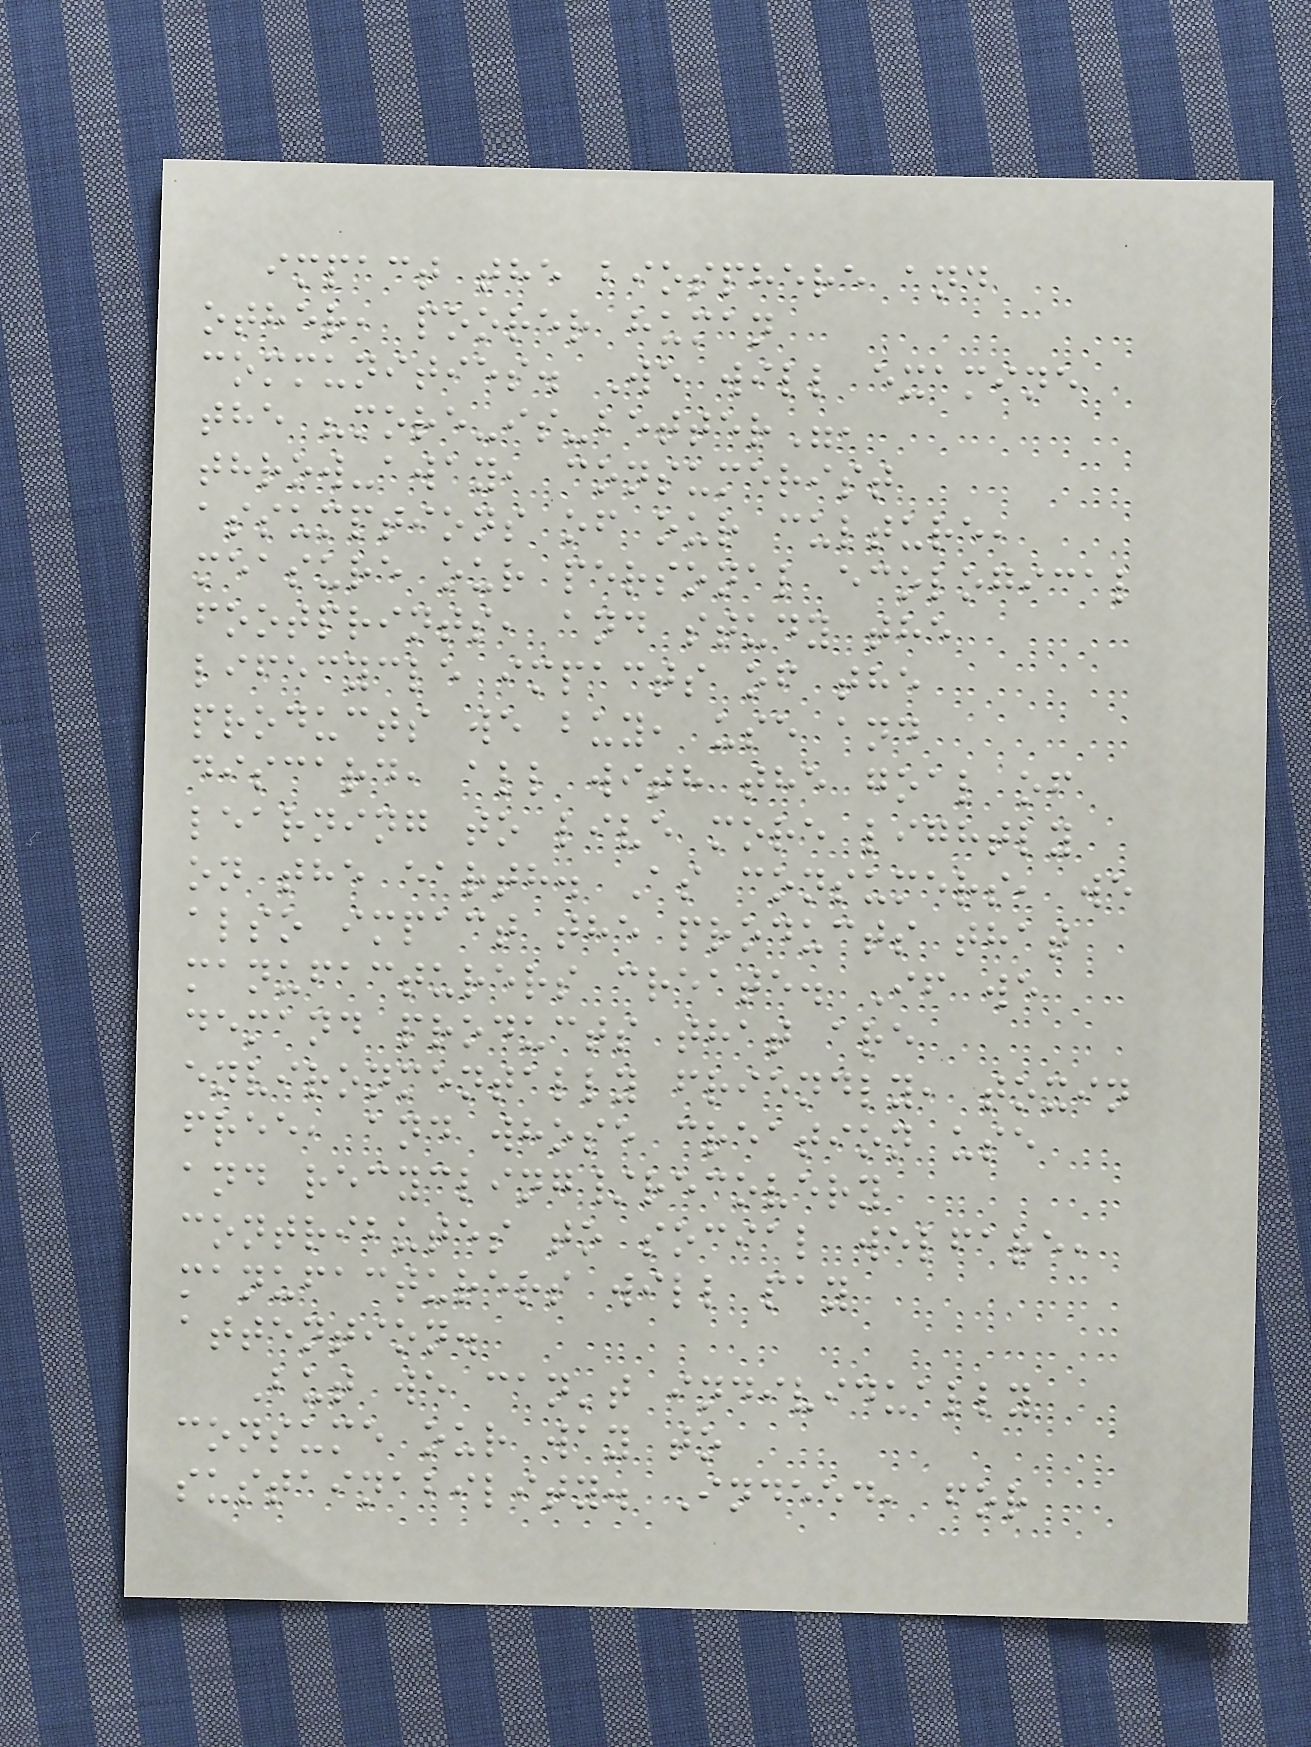impact the biosphere and
other, poorer human
communities. We will examine
the "more-is-better",
throw-away, consumerist
assumptions of our culture,
measure our personal ecological
footprints, and study the
lifecycle impacts of the
products we buy, use and
discard, all with the goal of
learning to live more lightly
on the earth. As consumers, we
also impact the products that
manufacturers create. If we
demand products that are
environmentally friendly, toxin
free, and whose creation use
and recycling/recovery
contributes to social welfare,
manufacturers will pay
attention.
But we can't individually
consume our way to
sustainability. Indeed, for
